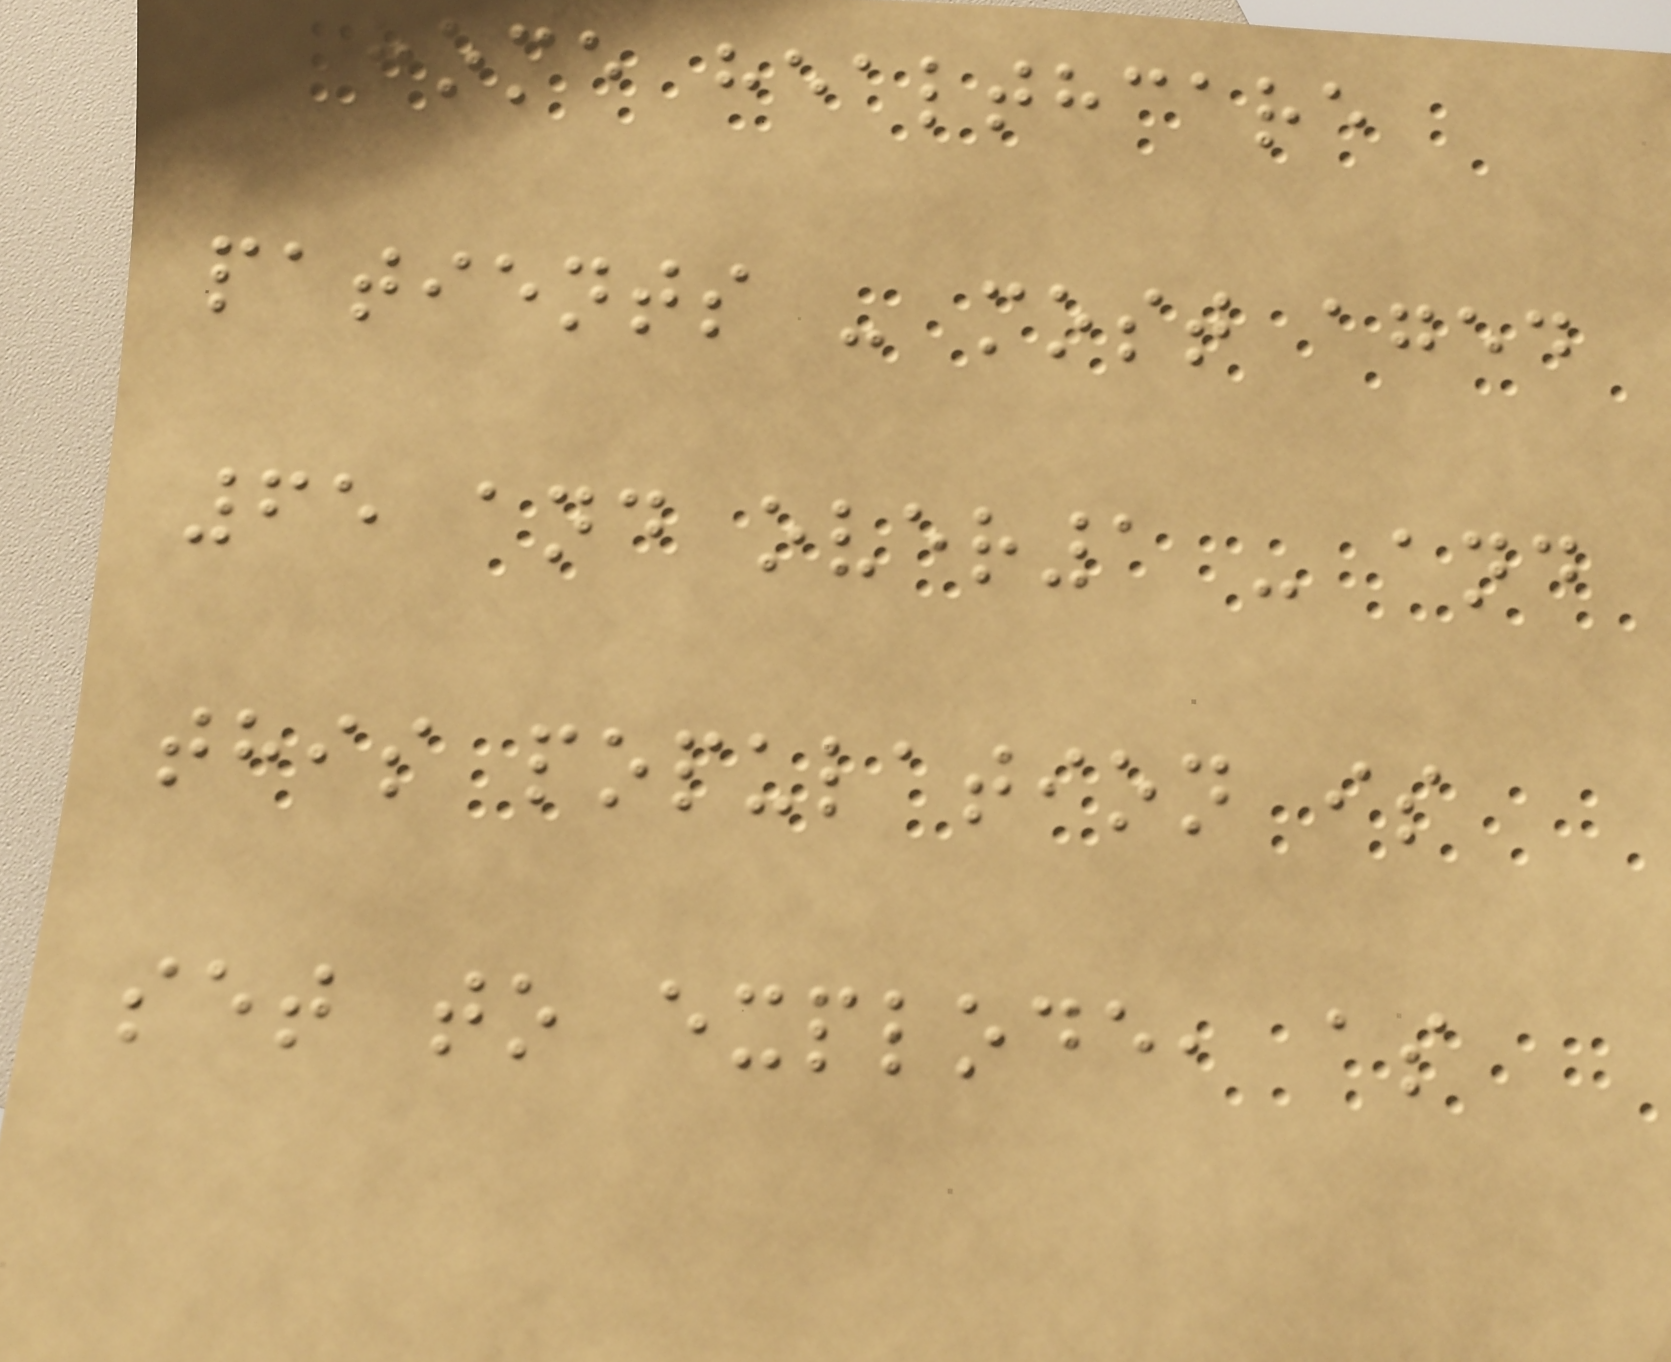home healthcare
patients - most aged
65 and over1 - and
this population is
set to explode, as
